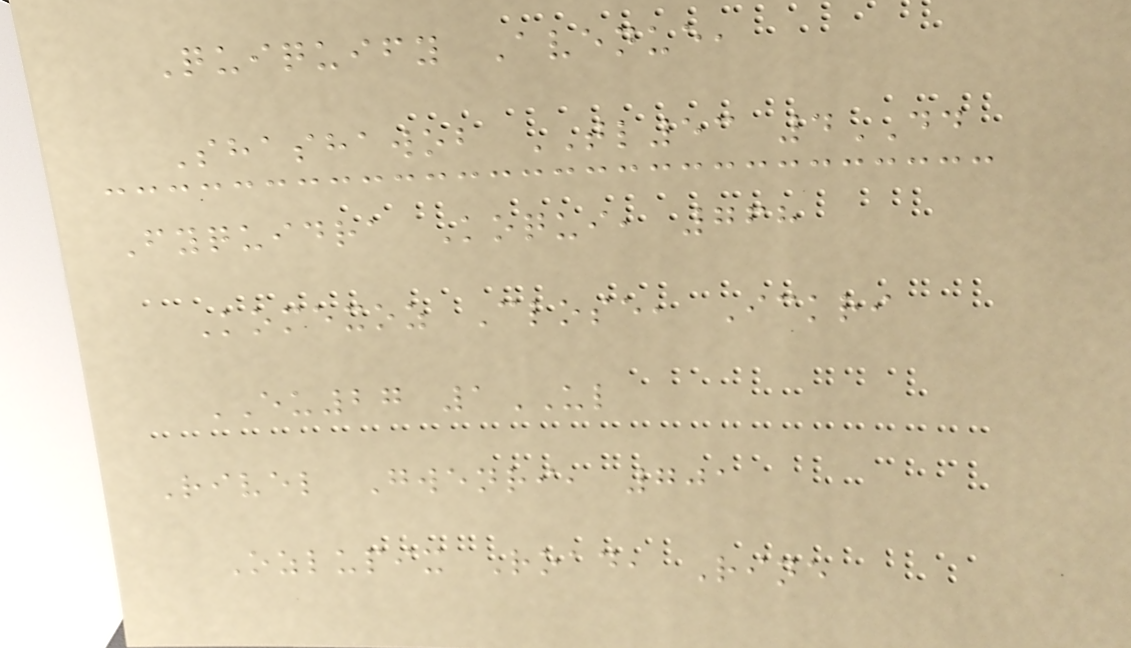Quiquify Avenue,
Shashawob TL53 4DD
Fyquidra Koqui, 768
Komexoz Close, Ickri
EU27 1UL
Rivel Gwenri, 701
Ozlupix Road, Rine
